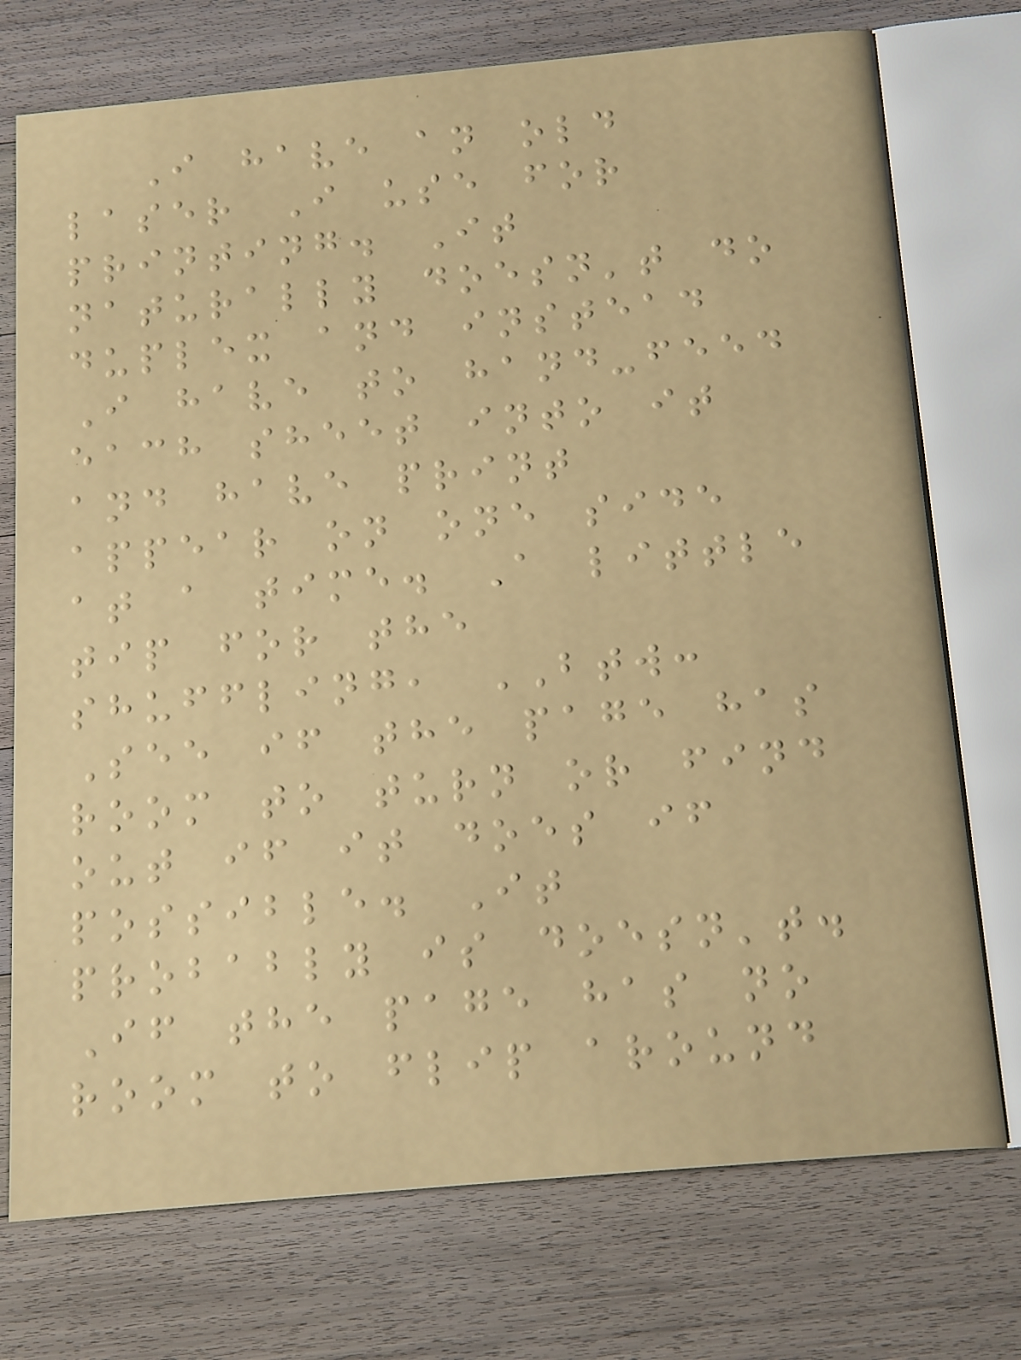I have an old
laser I use for
printing. It
naturally doesn't do
duplex and instead
I have to hand-feed
each sheet into it
and have print
appear on one side
at a time. A little
tip for the
shuffling, BTW:
See if the page has
room to turn or find
out if it does if
possible. It
probably is doesn't.
If the page has no
room to flip around
